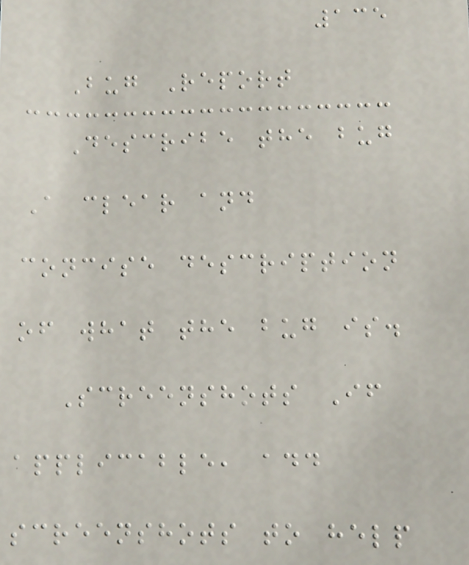135
Bug Report
Describe the bug
A clear and
concise description
of what the bug is.
Screenshots If
applicable, add
screenshots to help
